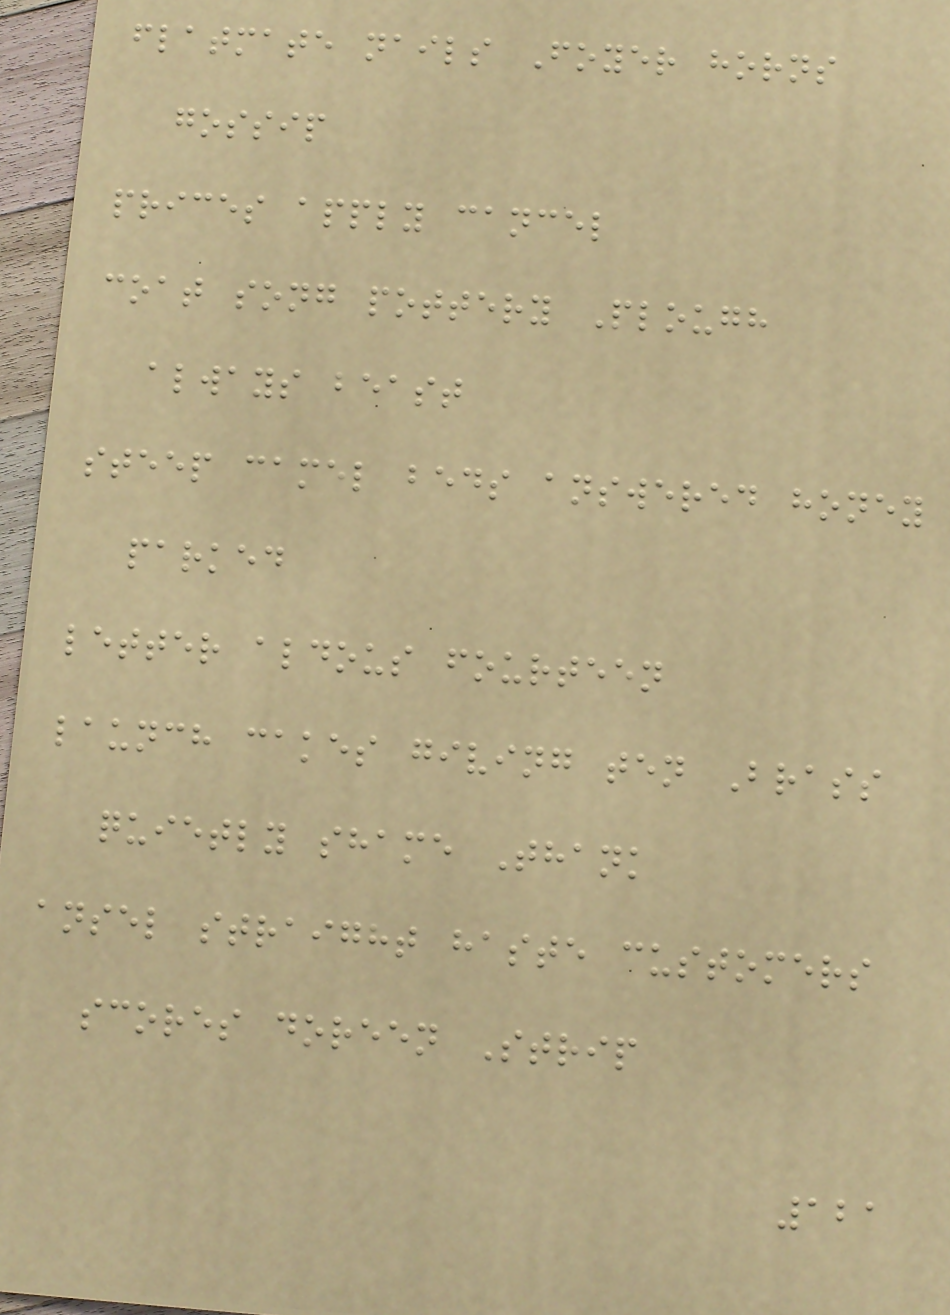flatmate nails Foyer horns
gossip
prices apply cancel
coat song pottery Plough
always beast
steep camel beds answered honey
parked
letter aldous fourteen
launch cakes giving ten Brass
quietly shame Thank
ansel straight haste customers
scores doreen Strip
121
